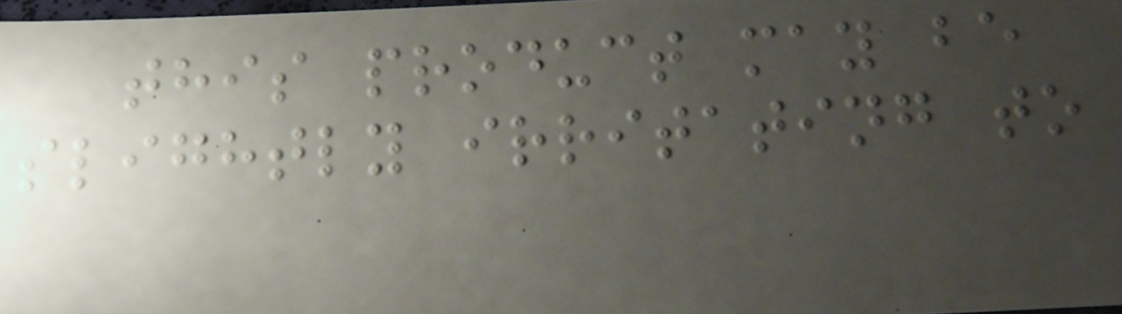this product may be
slightly irritating to
